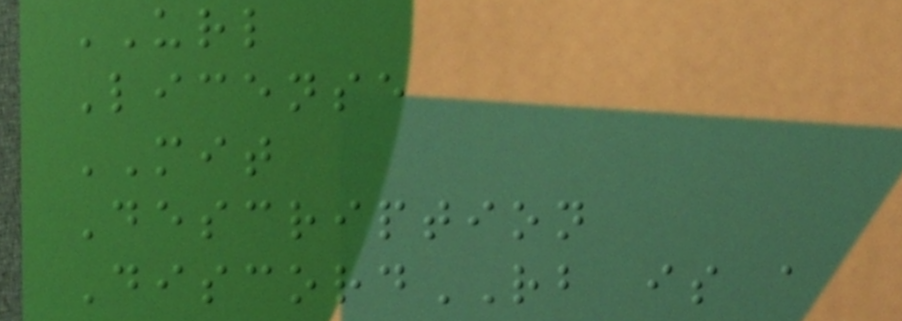URL
License
MIT
Description
DiscordRB is a
